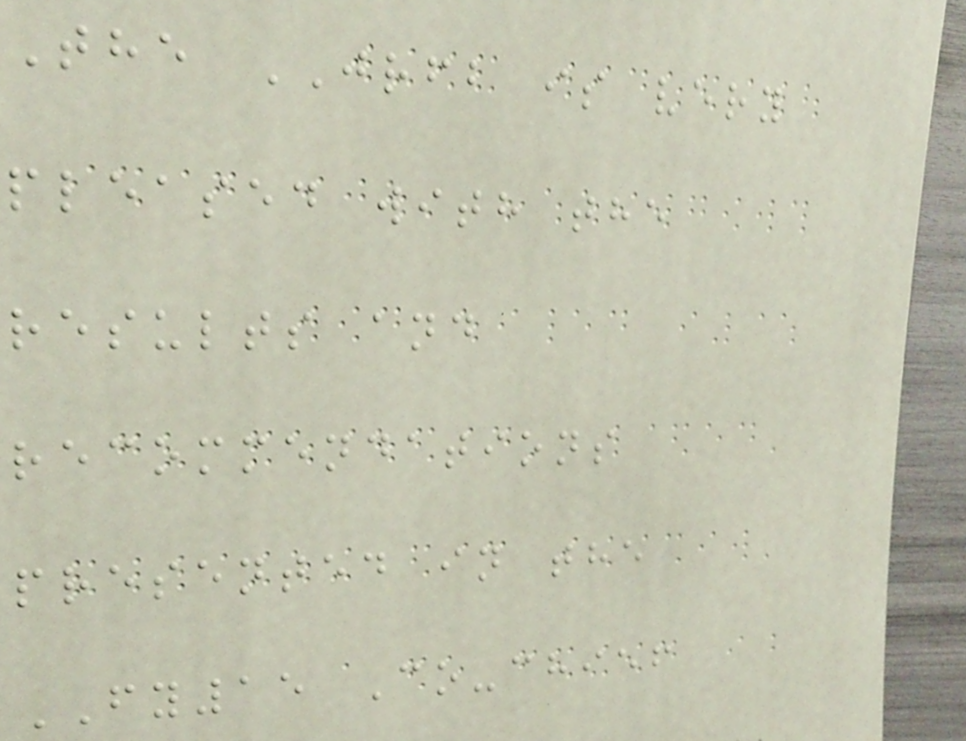The JRFB is very
pleased with the
results and
recommendations
presented in the
FY15 Co-chief
